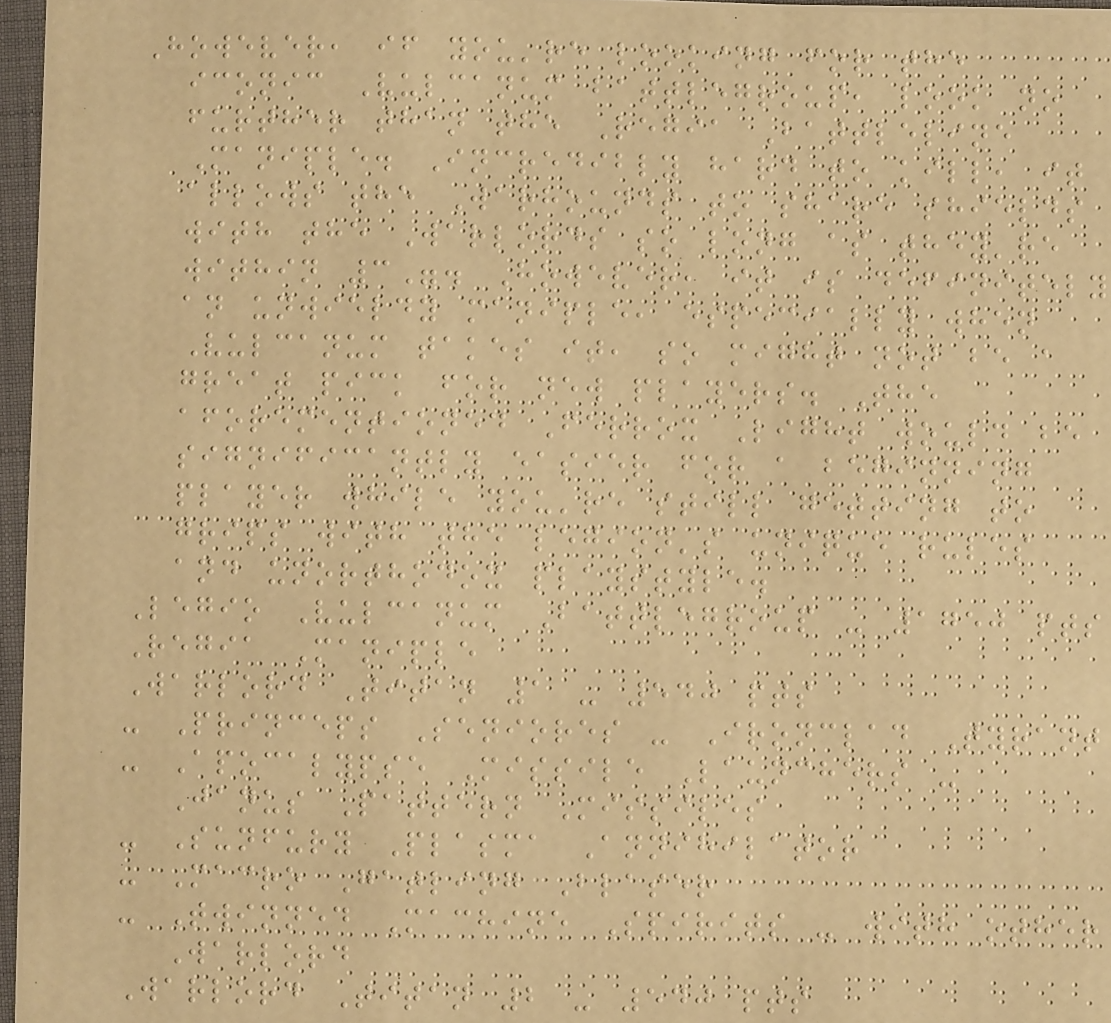However, if you're looking for the
iconic Vulcanum battlegroup, look no
further than the Regia Battleline
Maniple. Incredibly hard to kill, it
allows the Warhounds to share shields
with the Warlords so long as they're
within 3". However, it is definitely
an unwieldy maniple, especially when
Vulcanum takes it, so might not be a
great pick for new players. The
aforementioned Ferrox Light would be
significantly easier for a beginning
player while you're still getting to
grips with the legion's unique rules
and unorthodox playstyle.
Legio Vulcanum Battlegroup - 1750 pts
Regia Maniple
Warlord Titan 1 - 540 pts
- Princeps Seniores - Ironclad Tyrant
- Apocalypse Missile Launchers -
Janus Pattern Missiles
- Sunfury Plasma Annihilator
- Macro Gatling Blaser
- Twinned Machine Spirits - with other
Warlord
Warlord Titan 2 - 540 pts
